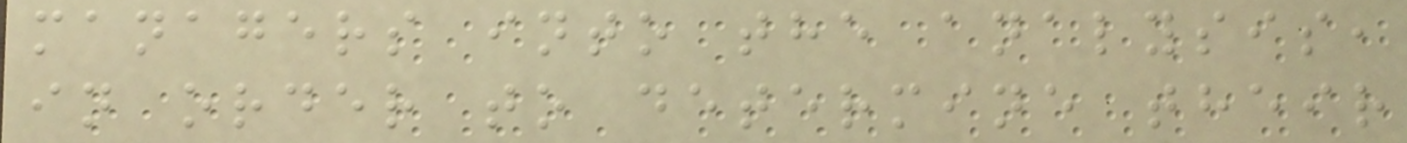managers into the analysis,
in order to determine their
